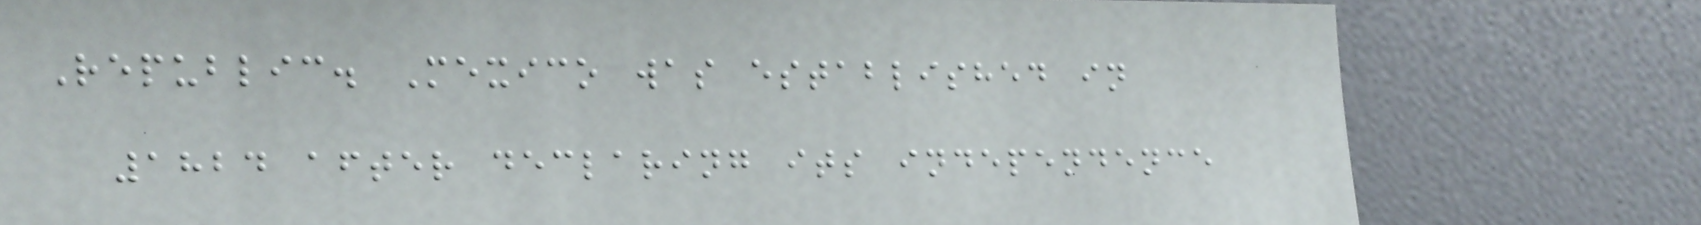Republic. Mexico was established in
1824 after declaring its independence
